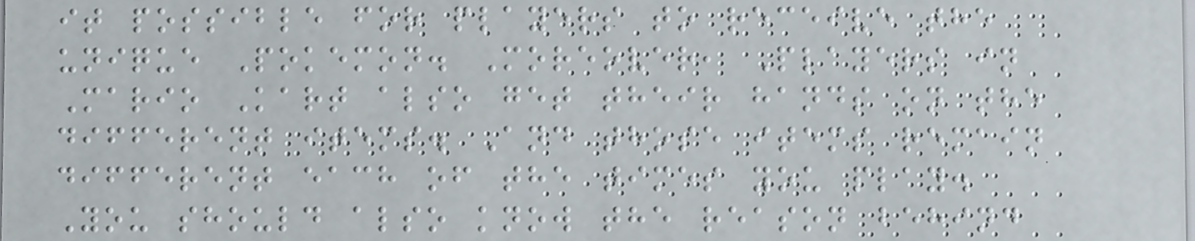it possible for players to receive the
unique Pokemon. Moreover, Players in
Mario Kart also get their hands on the
different items. And those items remain
different each of the times you play.
You should also know the reason behind
